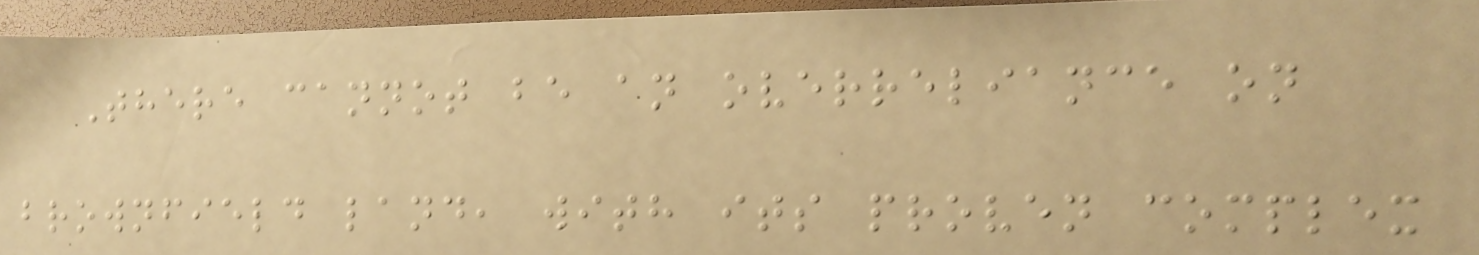There cannot be an overreliance on
brownfield land, with its proven complex
